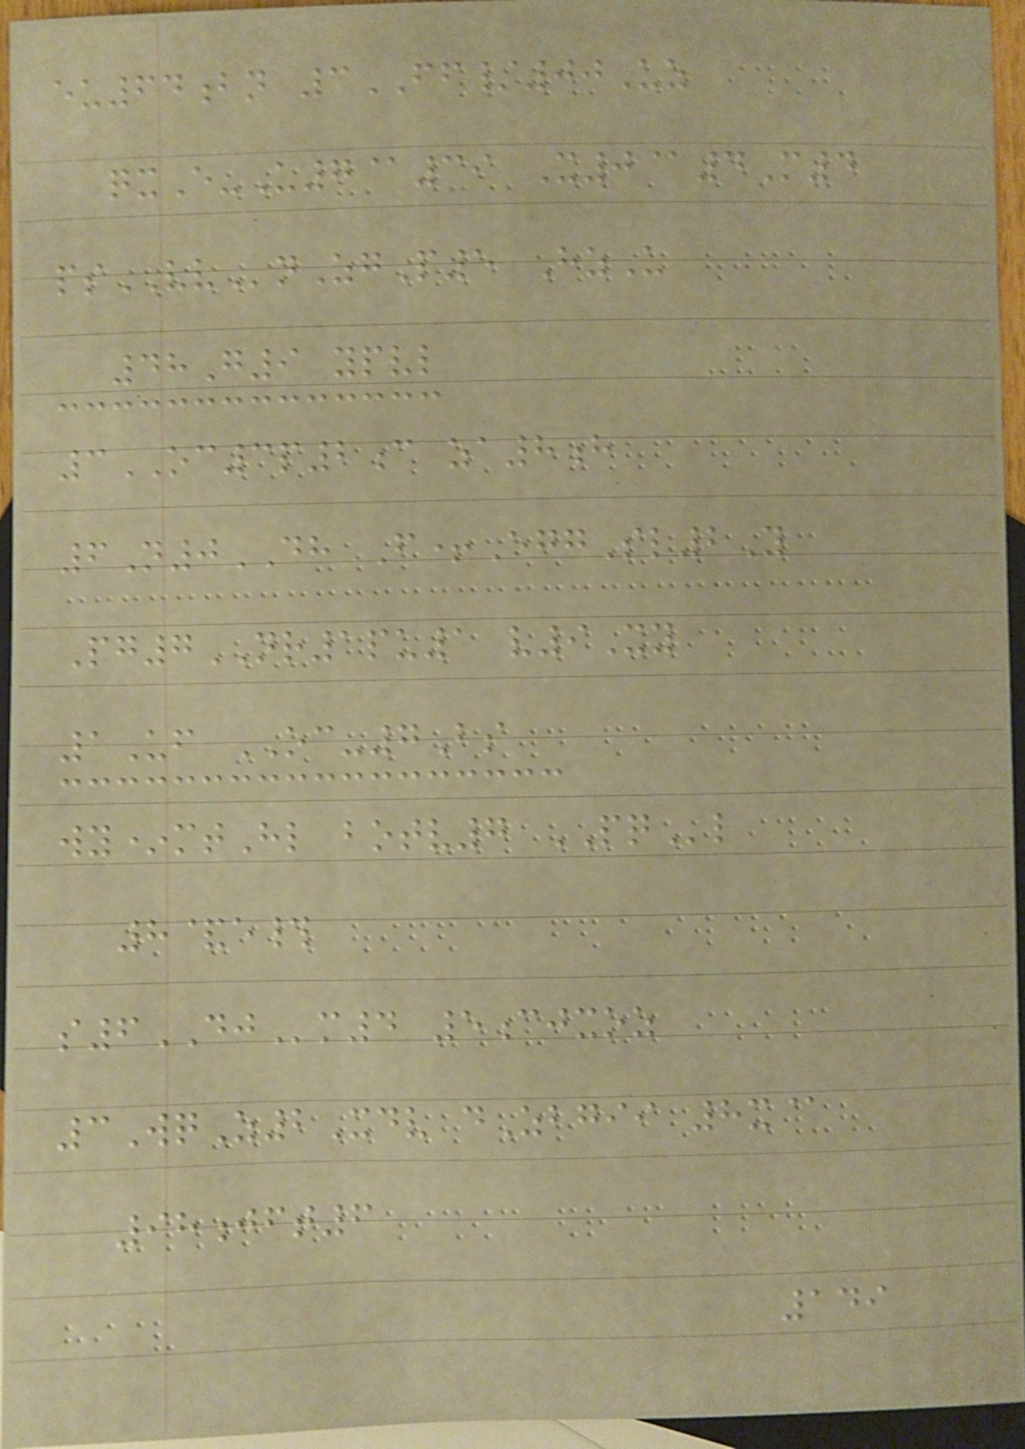eu64bn 3FF/00Uz
qxE-U7@39 X0@4M4
psVVnZgP5 HzU
48G9 ypvl
3OC3p2c za8h
6N0DH F+EggSl2Y
Pg7NR1pu1 v9Xy
1Uf OC-7Bs
wy*mtHl botv7 PQl
8&e#
s6DJm4 5cjxoz
3WqZ2Xdv dZbgii 8x@
98jft6
149
